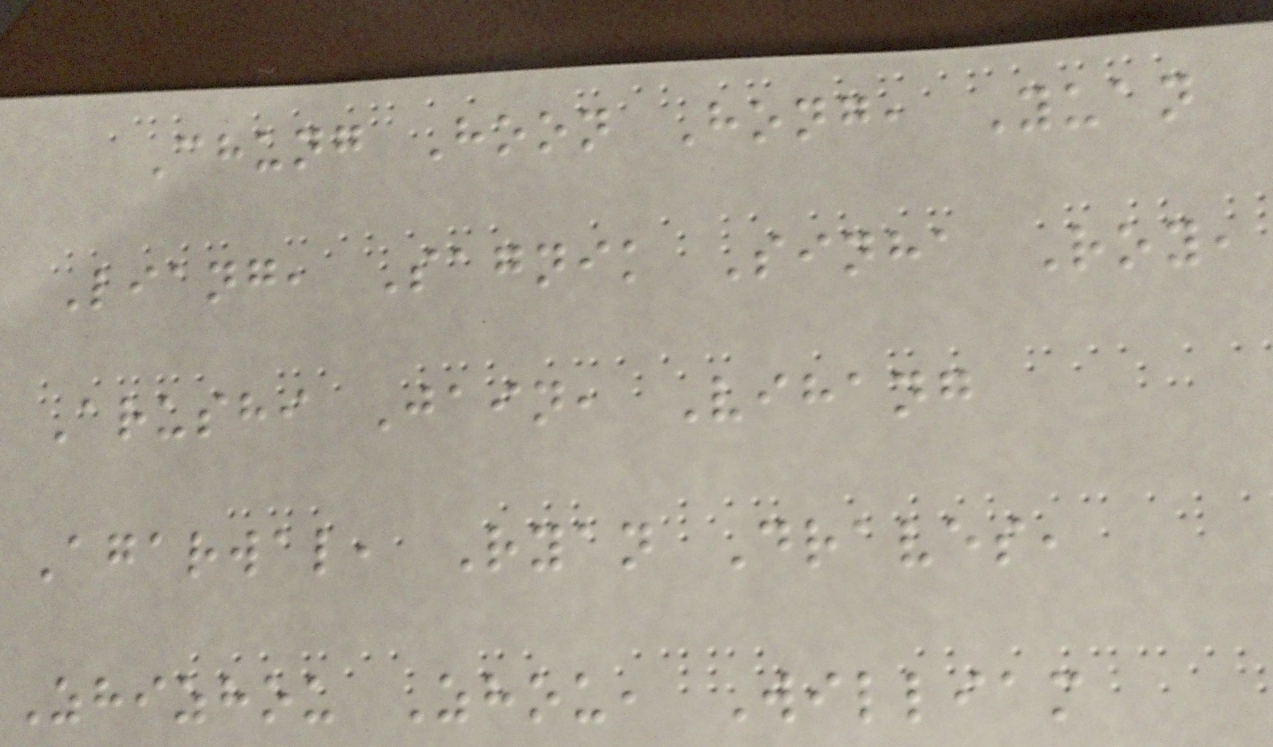Chung Hoon Hong, Yuan
Liang, Sagnik Sinha Roy,
Arushi Jain, Vihang
Agarwal, Ryan Draves,
Zhizhou Zhou, William
